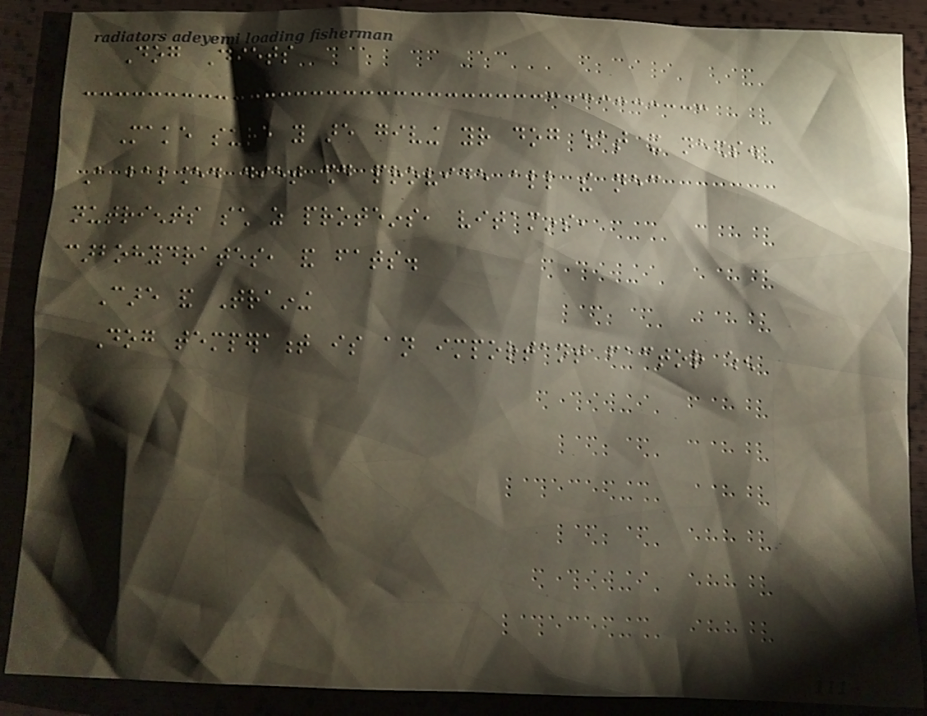Dog Diets
Make sure you are giving your dog what it needs.
A balanced diet should provide all the necessary
nutrients such as proteins, vitamins,
carbohydrates, and fats.
Care and Training
Dog temperament is an important factor when
